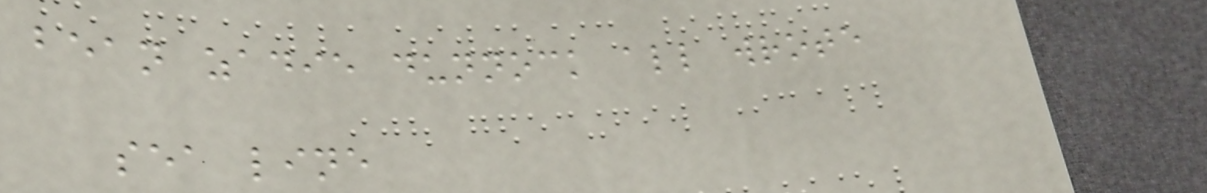bean zadie dunnock all wrote
sea line
